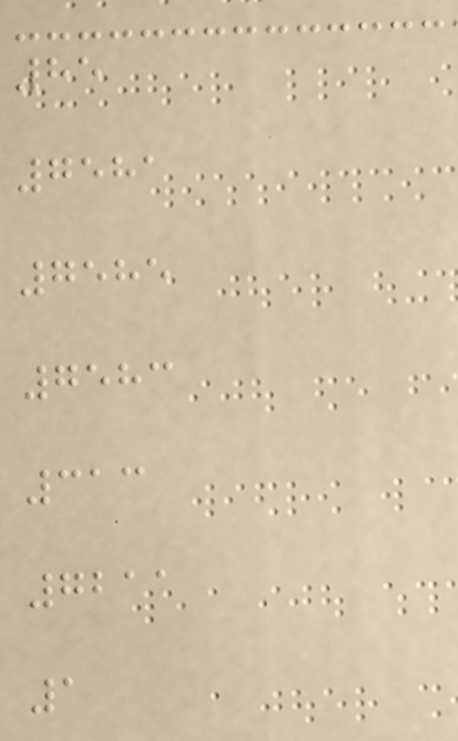85
7581
7585
7583
313
7211
1
